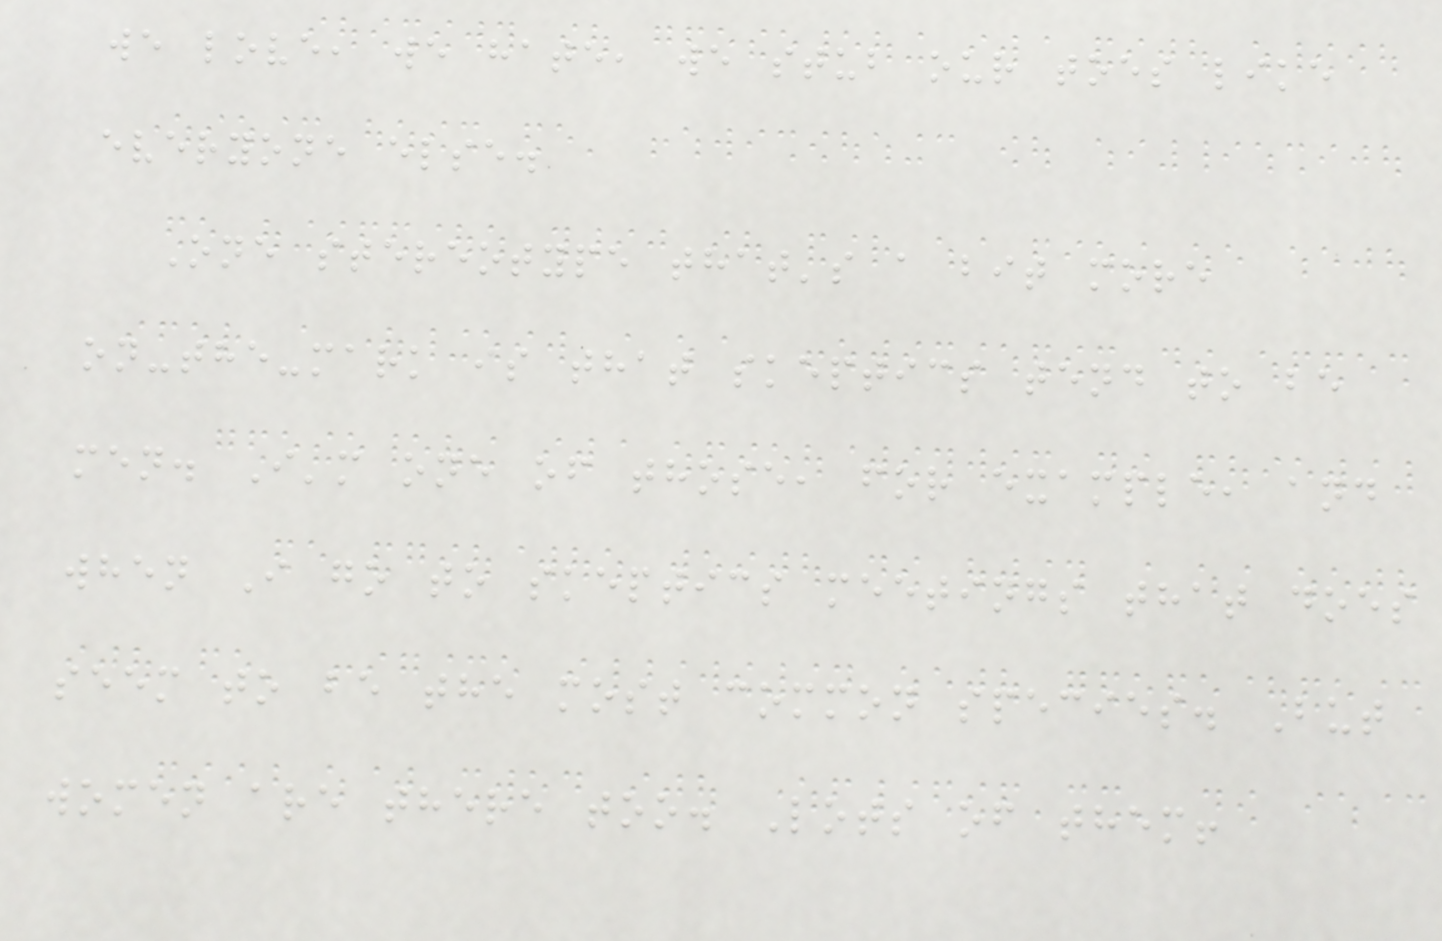we love, we hate, we stub our toes like
everyone else.
One stereotype that's a bit more
on-the-mark is that skeptics tend to be
men. I'm one of those, for example, and
when I go to skeptics meetings that does
seem to be the most common species. But
women are there too. Lots of them!
